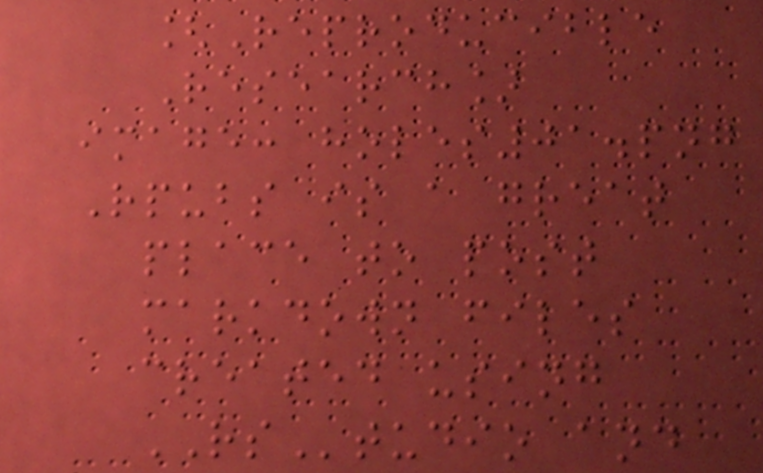[Reproducible
Research]
image: holes01.png
Rpubs is a great
place to post
markdown files
created using
RStudio and
